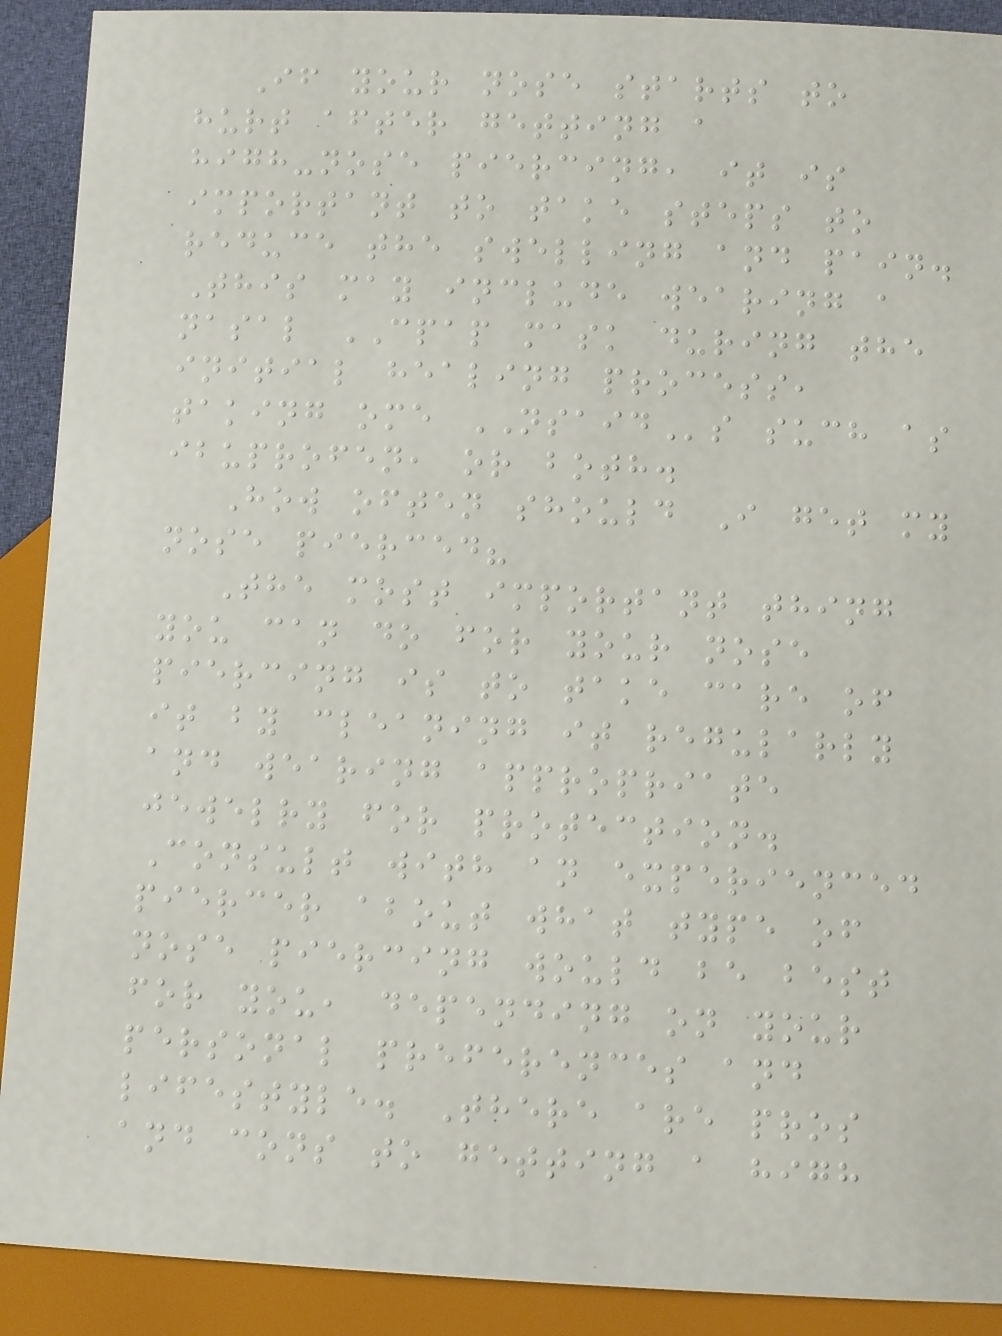If your nose starts to
hurt after getting a
high-nose piercing, it is
important to take steps to
reduce the swelling and pain.
This may include wearing a
nasal CPAP mask during the
initial healing process,
taking ome NSAIDs such as
ibuprofen, or both.
How often should I get my
nose pierced?
The most important thing
you can do for your nose
piercing is to take care of
it by cleaning it regularly
and wearing appropriate
jewelry for protection.
Consult with an experienced
piercer about what type of
nose piercing would be best
for you, depending on your
personal preferences and
lifestyle. There are pros
and cons to getting a high
